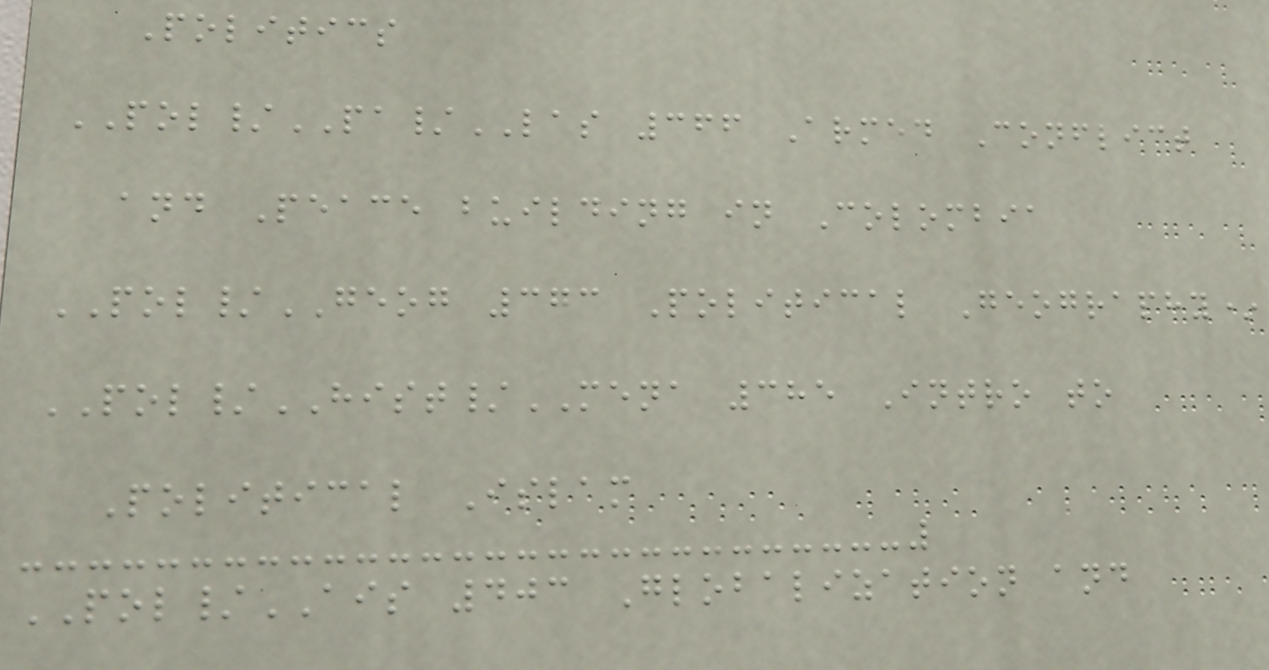Politics
POL/PA/LAS 366 Armed Conflict
and Peace building in Colombia
POL/GEOG 373 Political Geography*
POL/HIST/MENA 385 Intro to
Political Islam
POL/AIS 403 Globalization and
